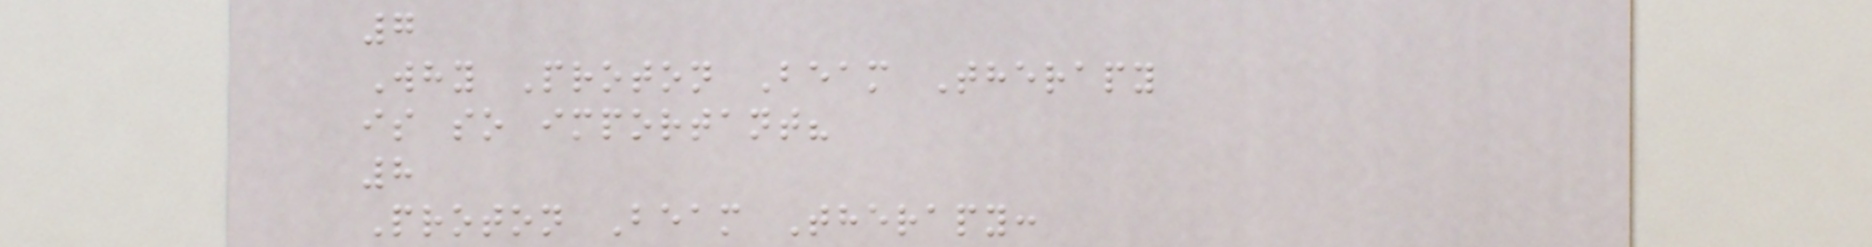7
Why Proton Beam Therapy
is so important?
8
Proton Beam Therapy:
